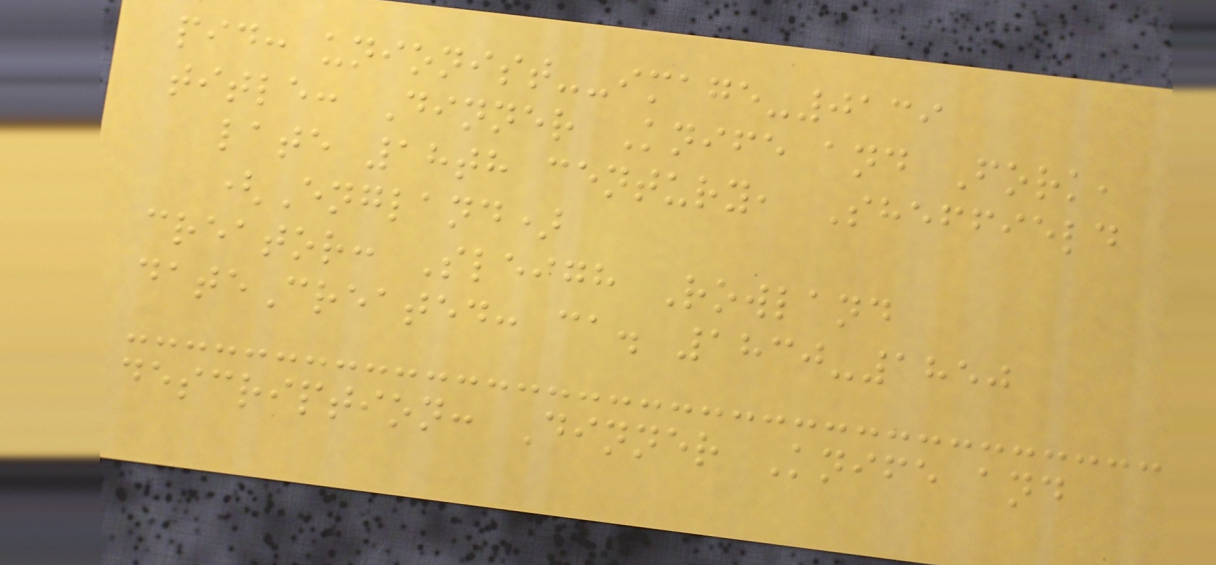pid: unionist--image-0139
title: Dinner Knife and Fork,
late 18th century, Sheffield
(England)
creator: Sleigh Rowland
dateCreated: ca. 1830-1850
description: Dinner Knife and
